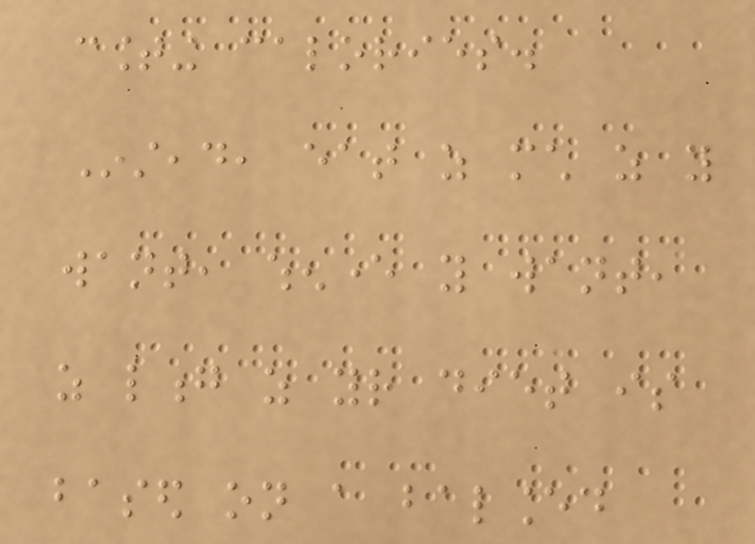counting calories.
Instead, eat as much as you
want, whenever you want,
as long as your diet is
based on a balanced
